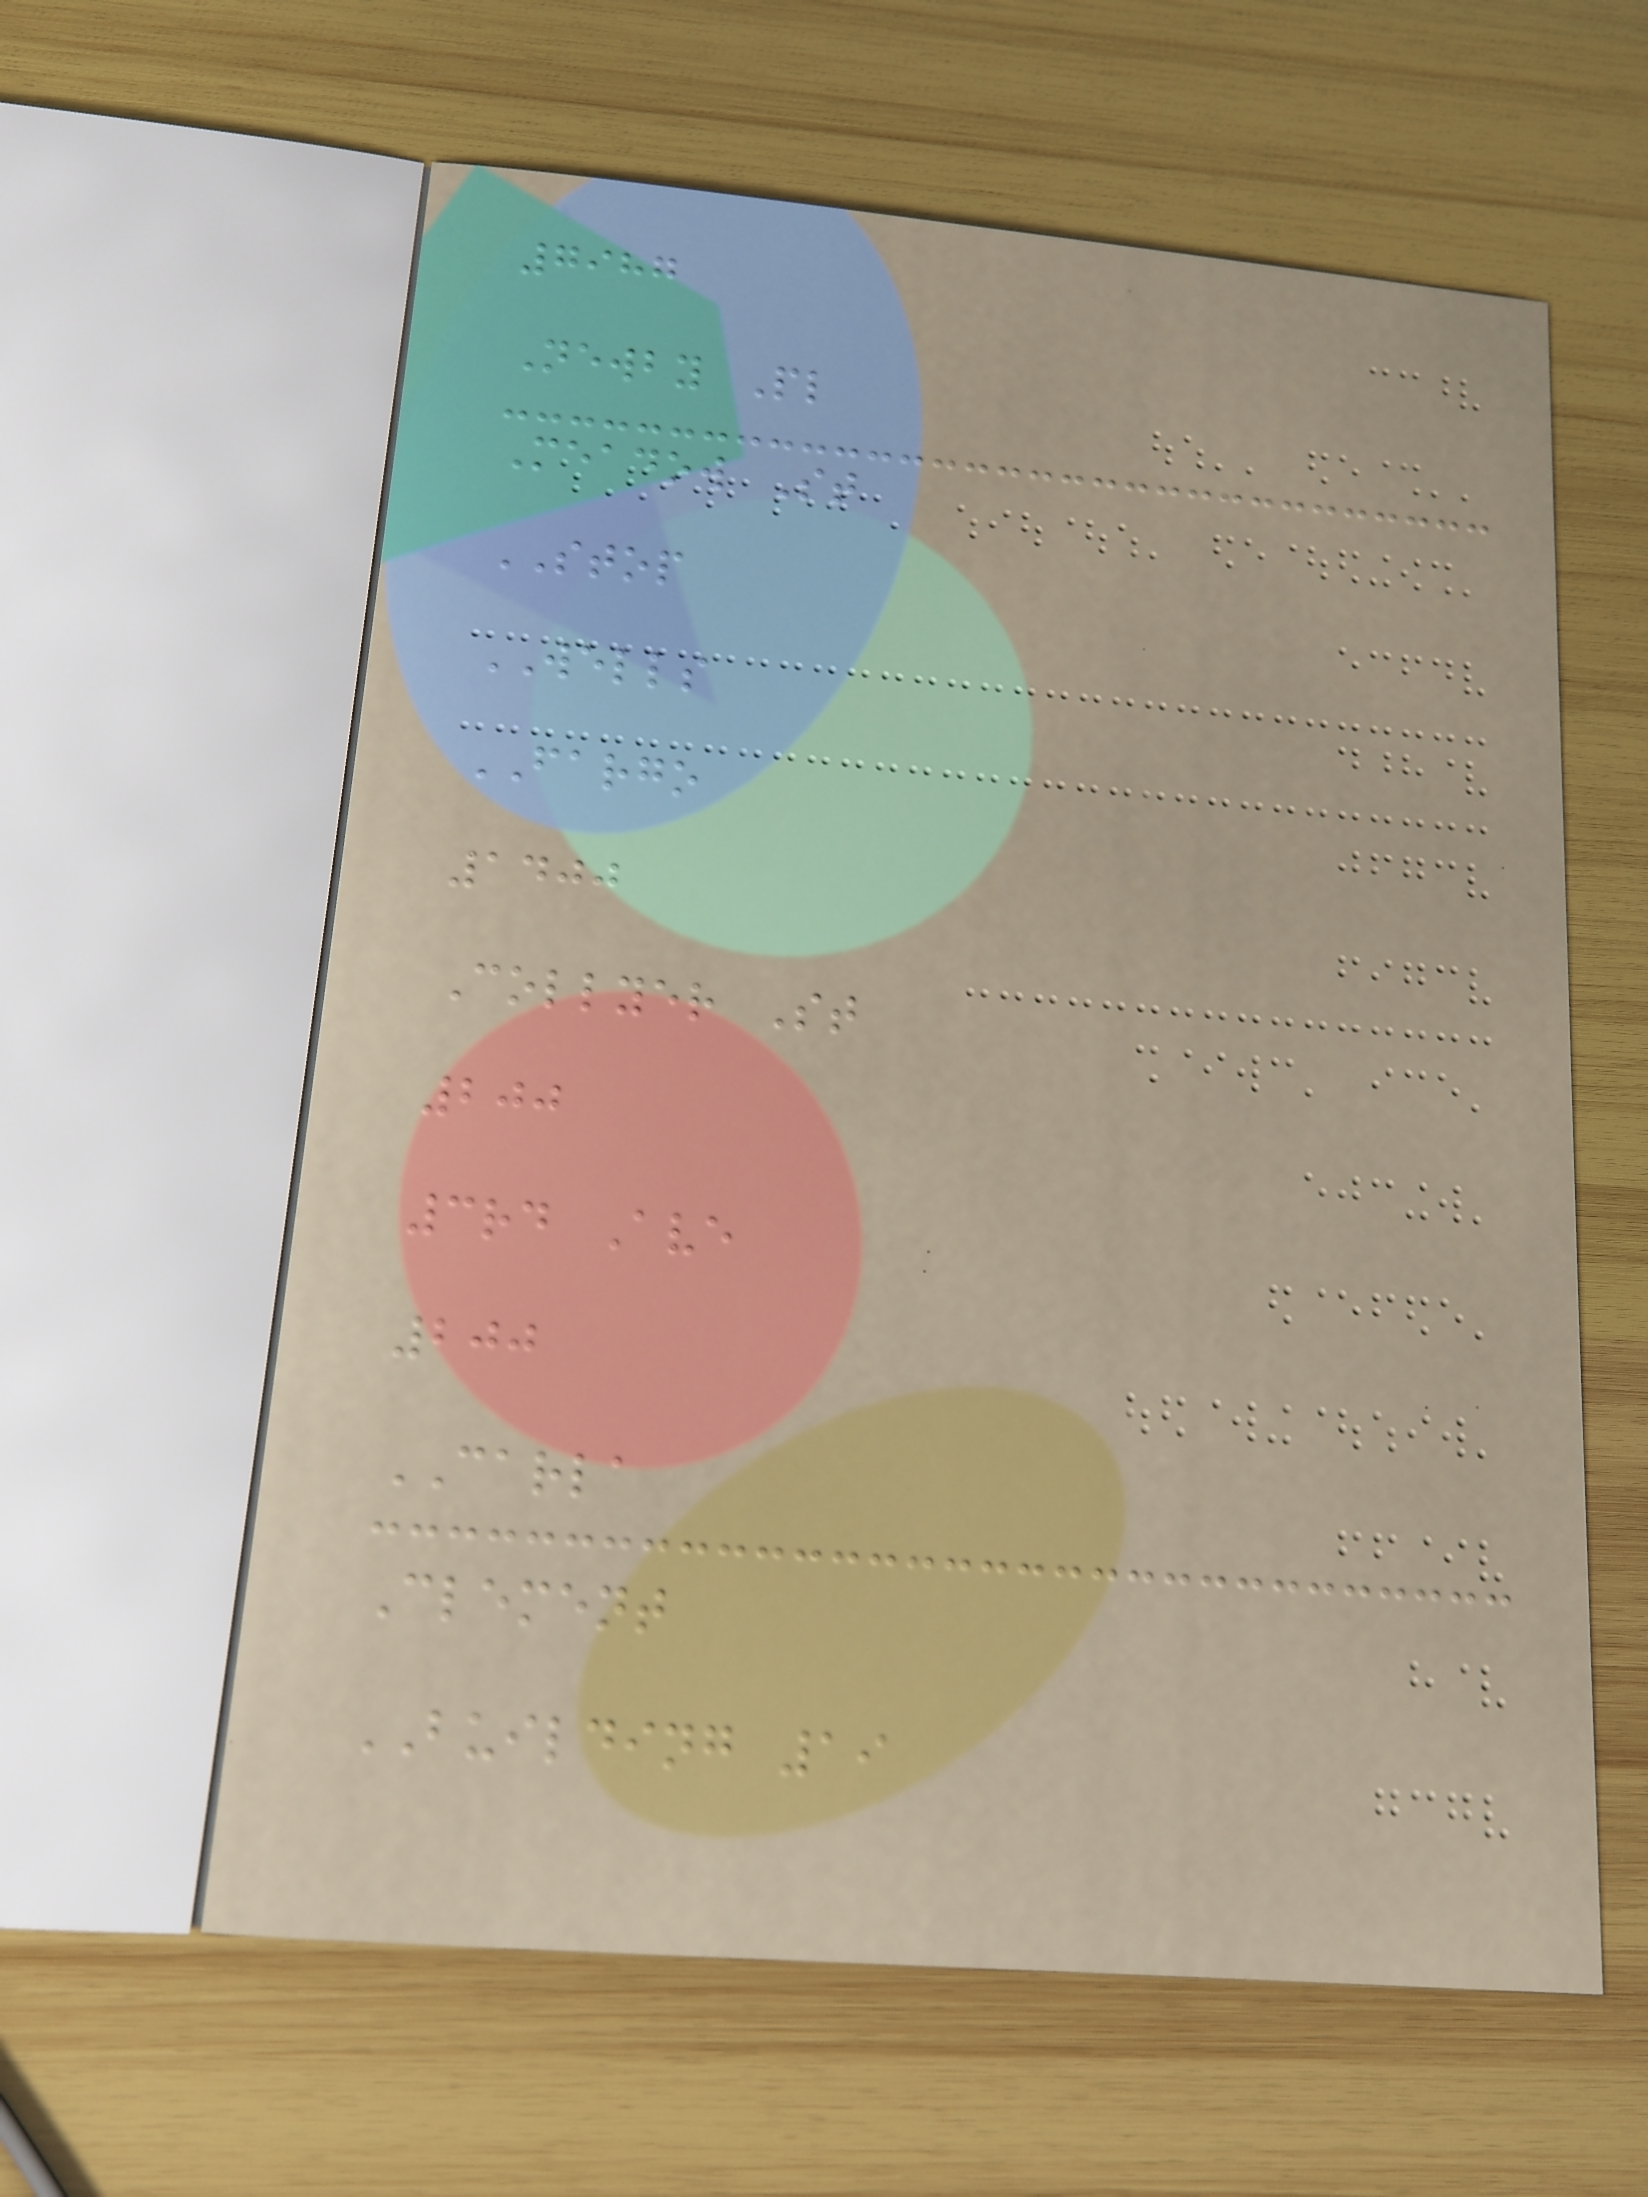7987
Newby Pl
Meadow St
STOP
WELLS
FARGO
1400
Collyer St
200
3rd Ave
200
CARLA
Clement
BUILDING 19
